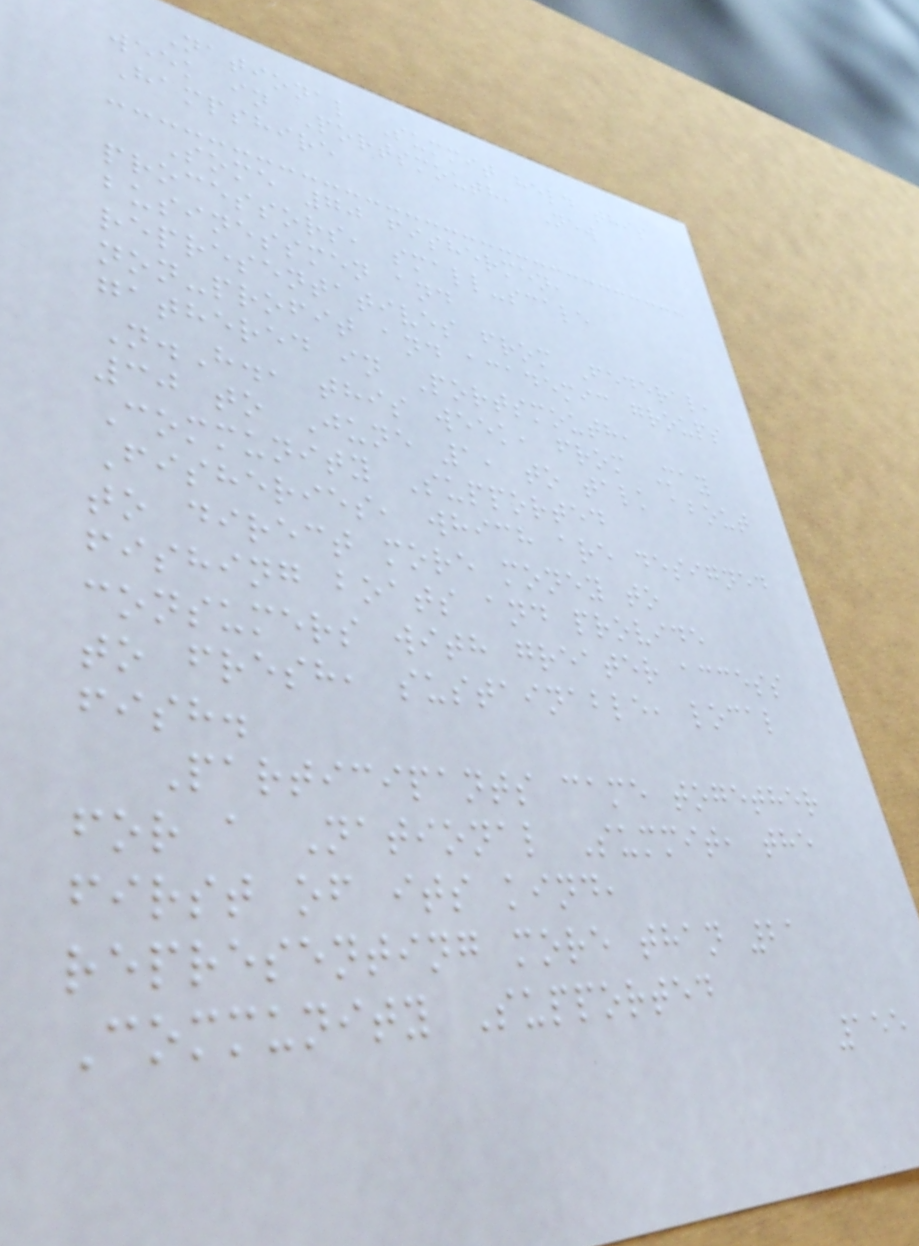National Summit held this
week in Portsmouth, New
Hampshire
Some 70 fishermen,
processors, small-scale
businessmen and
representatives from Federal,
non-profit and academic groups
gathered in Portsmouth,
N.H., this week, from May
30 to June 1, to talk about
Community Supported
Fisheries, which are designed
to direct more money to
fishing boats and provide
consumers with greater access
to fresh, sustainable, local
fish.
Participants came together
for a National Summit, the
first of its kind,
representing more than 21
Community Supported
155
